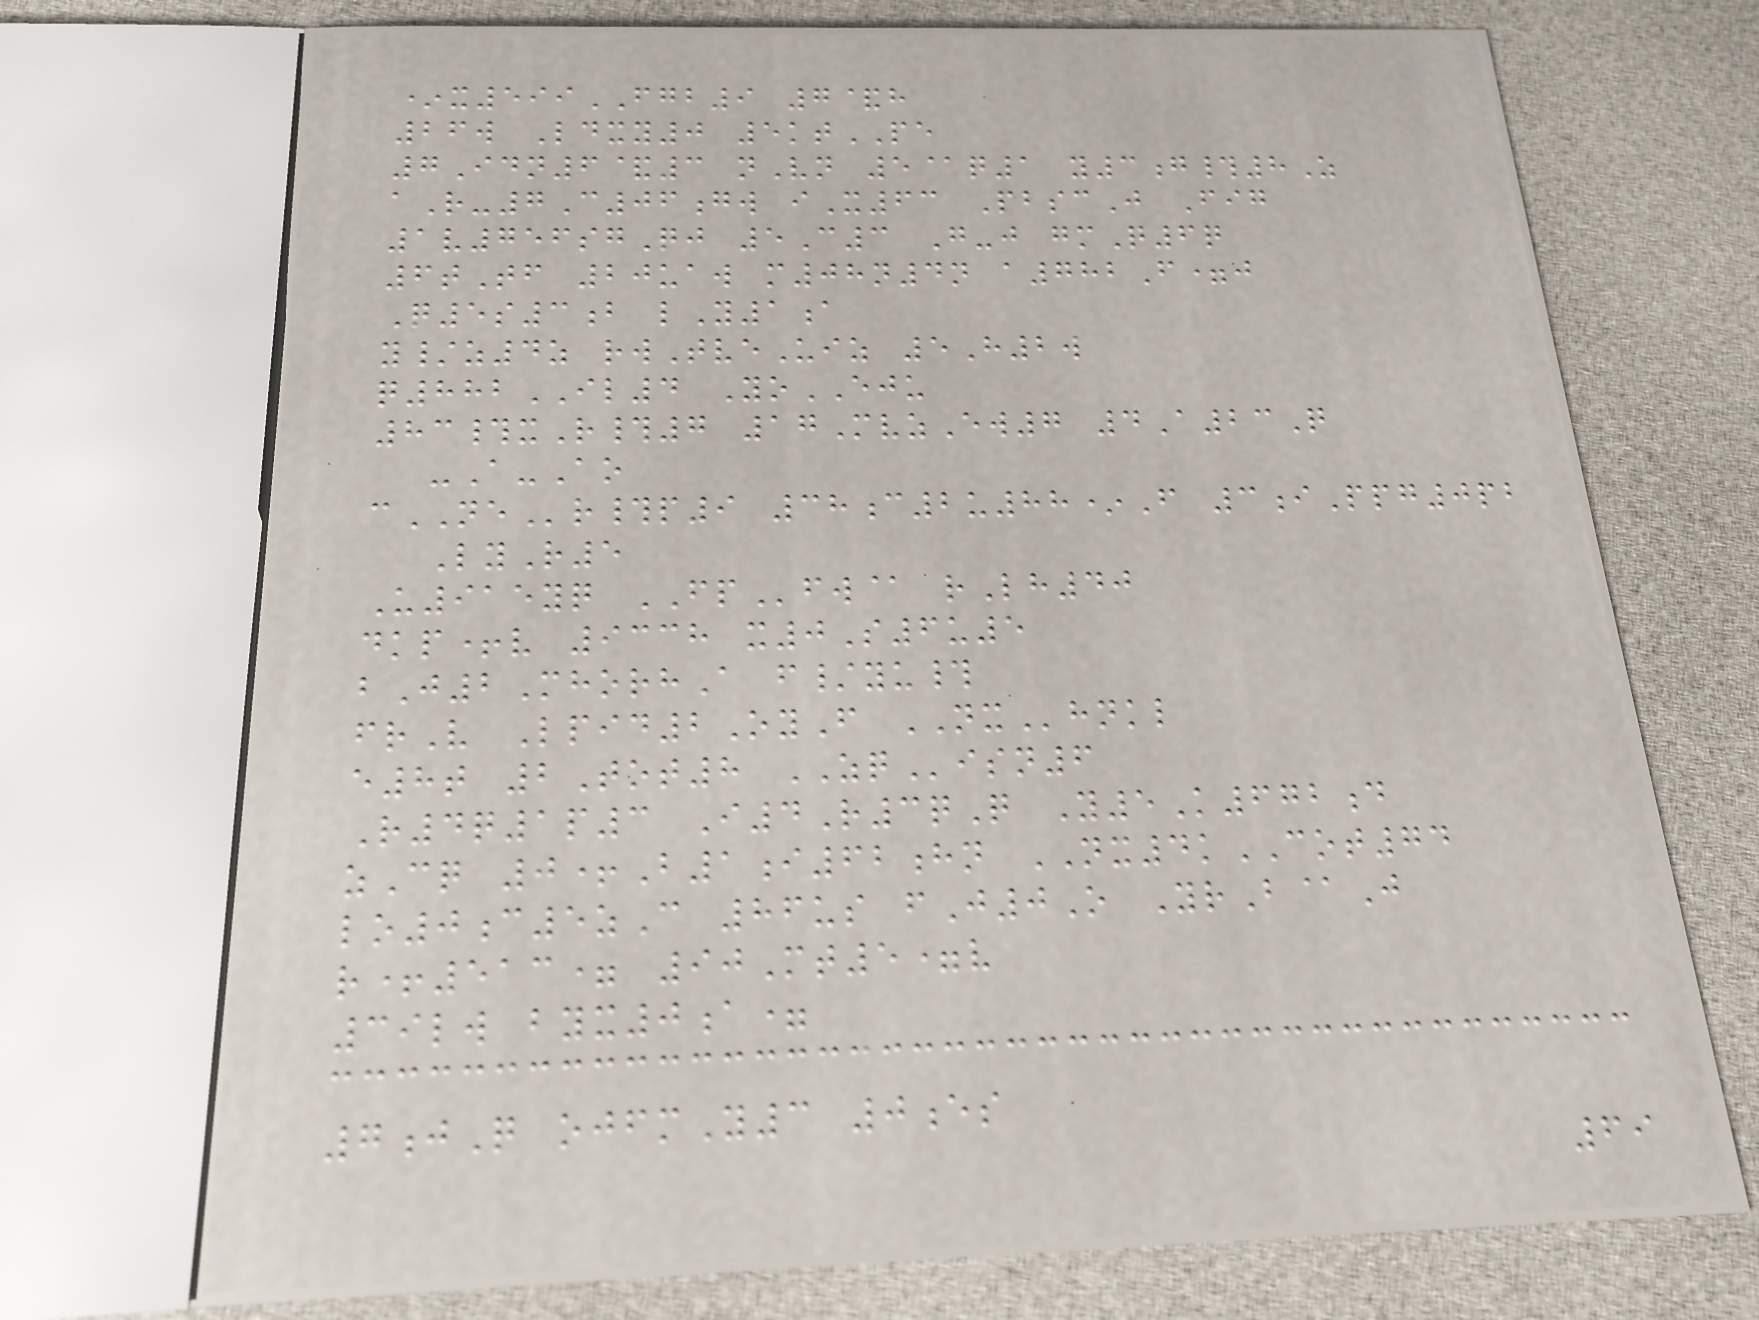*x599FGB9 7&h
26w Ldxy0 5ktPE
7Idn6&3 nVn 5@q1 y3g#8Z
aR-7C06gw iX63 PbscJ Fig
1v756sgQj 5C3 G-j gmQ6q
6tTf 20uaw m08n4n a782F=j
Q5s3b lY1a
y/z4z rwTveUiz 5H2w
q882IL4 YoEJU
83#xR#7 17MvzEw7 4A23Q
-A-Ao
cNEr#p9 38c2u88*F 3iPpg0pb
LyR5
U915yq FPfw@ rLh40
dkp+v 9338 x0S6u5
bJ2MhorhA f/yu#
frV Lpid2OyF NXhnkl
e8t 2Tot8 ZQisn6
R4q1p3 I4R3qQ Y5K672d
zCq 0+B1i62hn NX4kCOT74
lo0c5zC 86us fJ0O YrB@J
r+513= 90Mt5=v
39lw byx0a=
7jQ ojfmY3 0es
69
